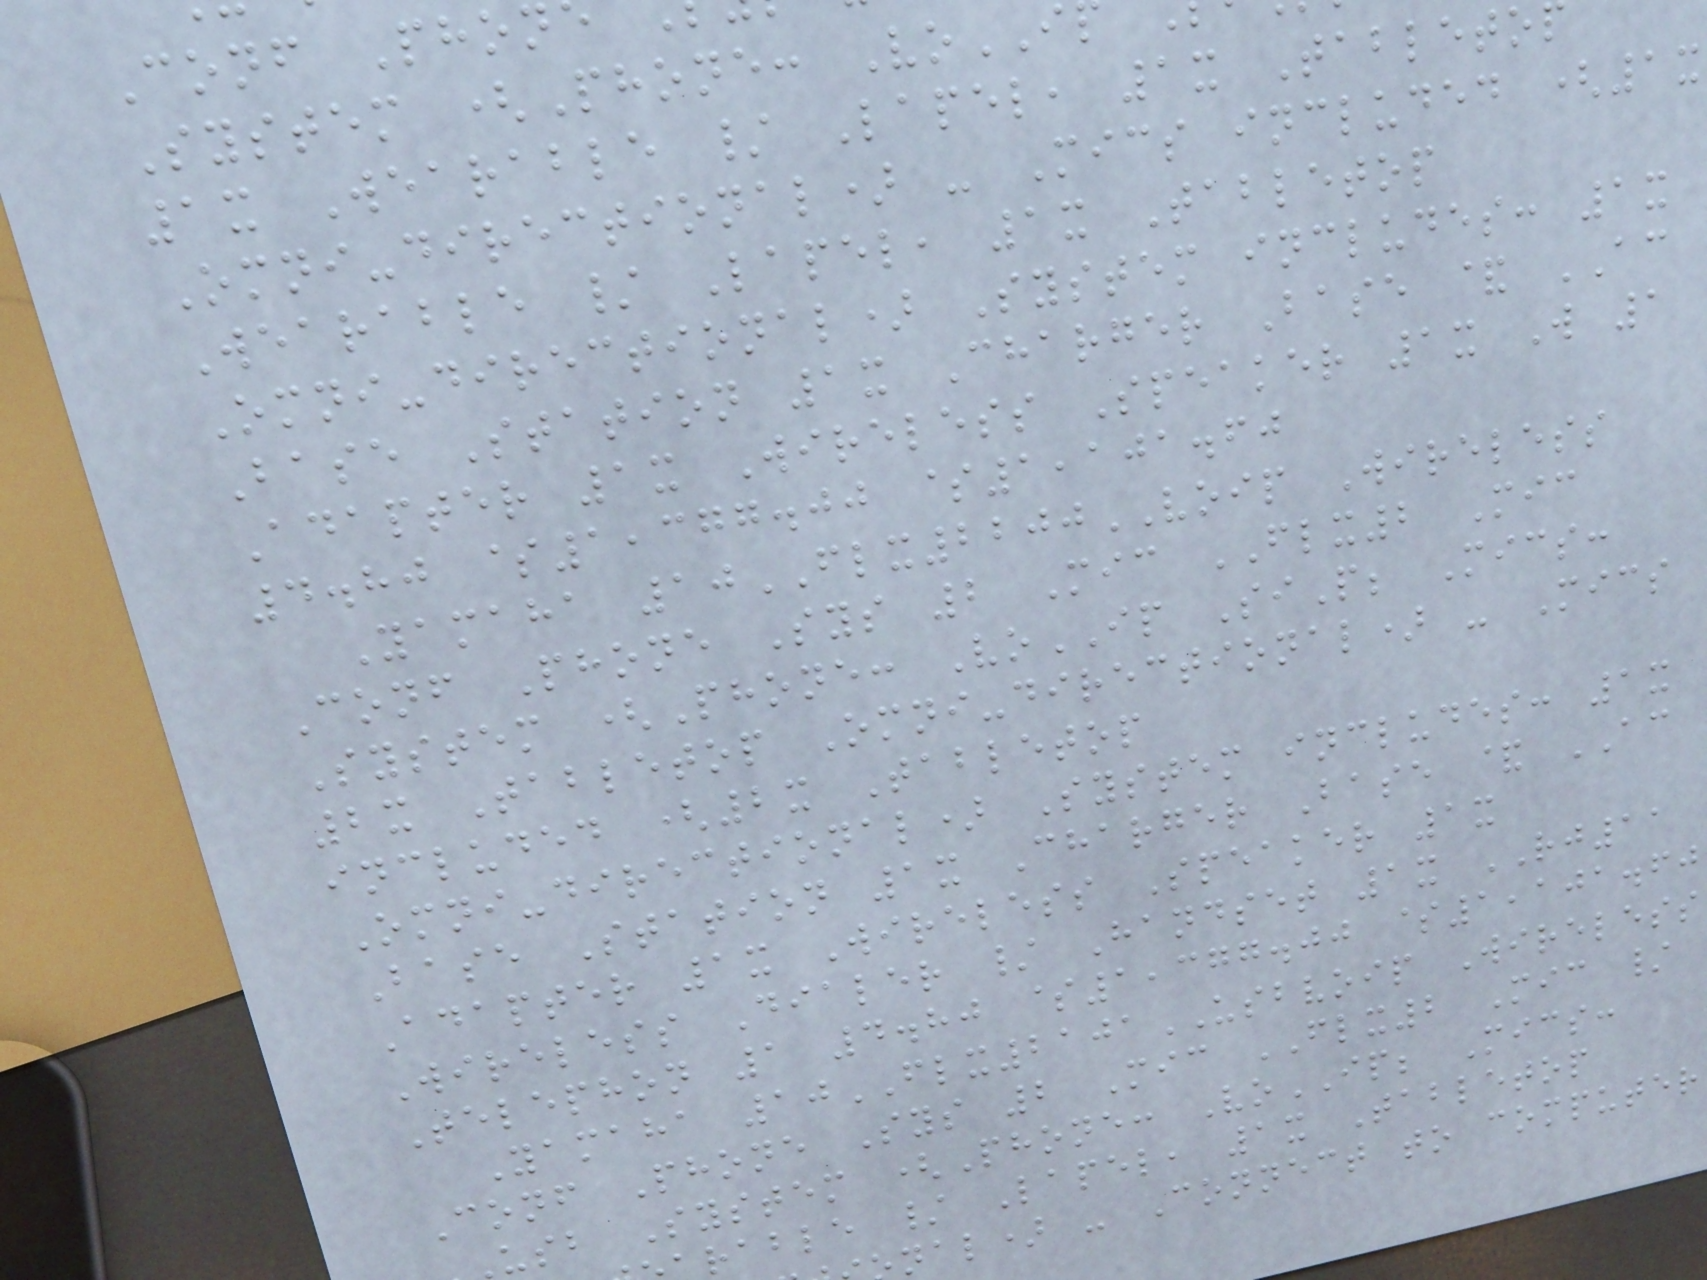Conf Phon
System (Phone: Vo
1x Wearable / Lapel, 1x Tableto
Omni-directional) - Mics included (1x
Wearable / Lapel, 1x Tabletop
Omni-directional) System includes: 1x
Base Station 1x Charger Base & AC
Adapter 1x Wireless Speaker 1x W 1
4.80 $1,377.00 $1,101.60
Yamaha 10FLX2200VOIP Wireless
Conf Phone Sys 2 Mic FLX2 Mic
System (Phone: VoIP SiP; Mics:
2x Tabletop Omni-directional) - Mics
included (2x Tabletop
Omni-directional) System includes: 1x
Base Station 1x Charger Base & AC
Adapter 1x Wireless Speaker 1x
Wireless Dialer / Handset 1x RJ11
Telephon 1 4.80 $1,377.00 $1,101.60
Yamaha 10FLX2101USBVOIP Wireless
Conf Phone Sys 2 Mic FLX2 Mic /
usb System (Phone: VoIP; Mics:
rable / Lapel, 1x Tabletop
nal) - Connect to computer
